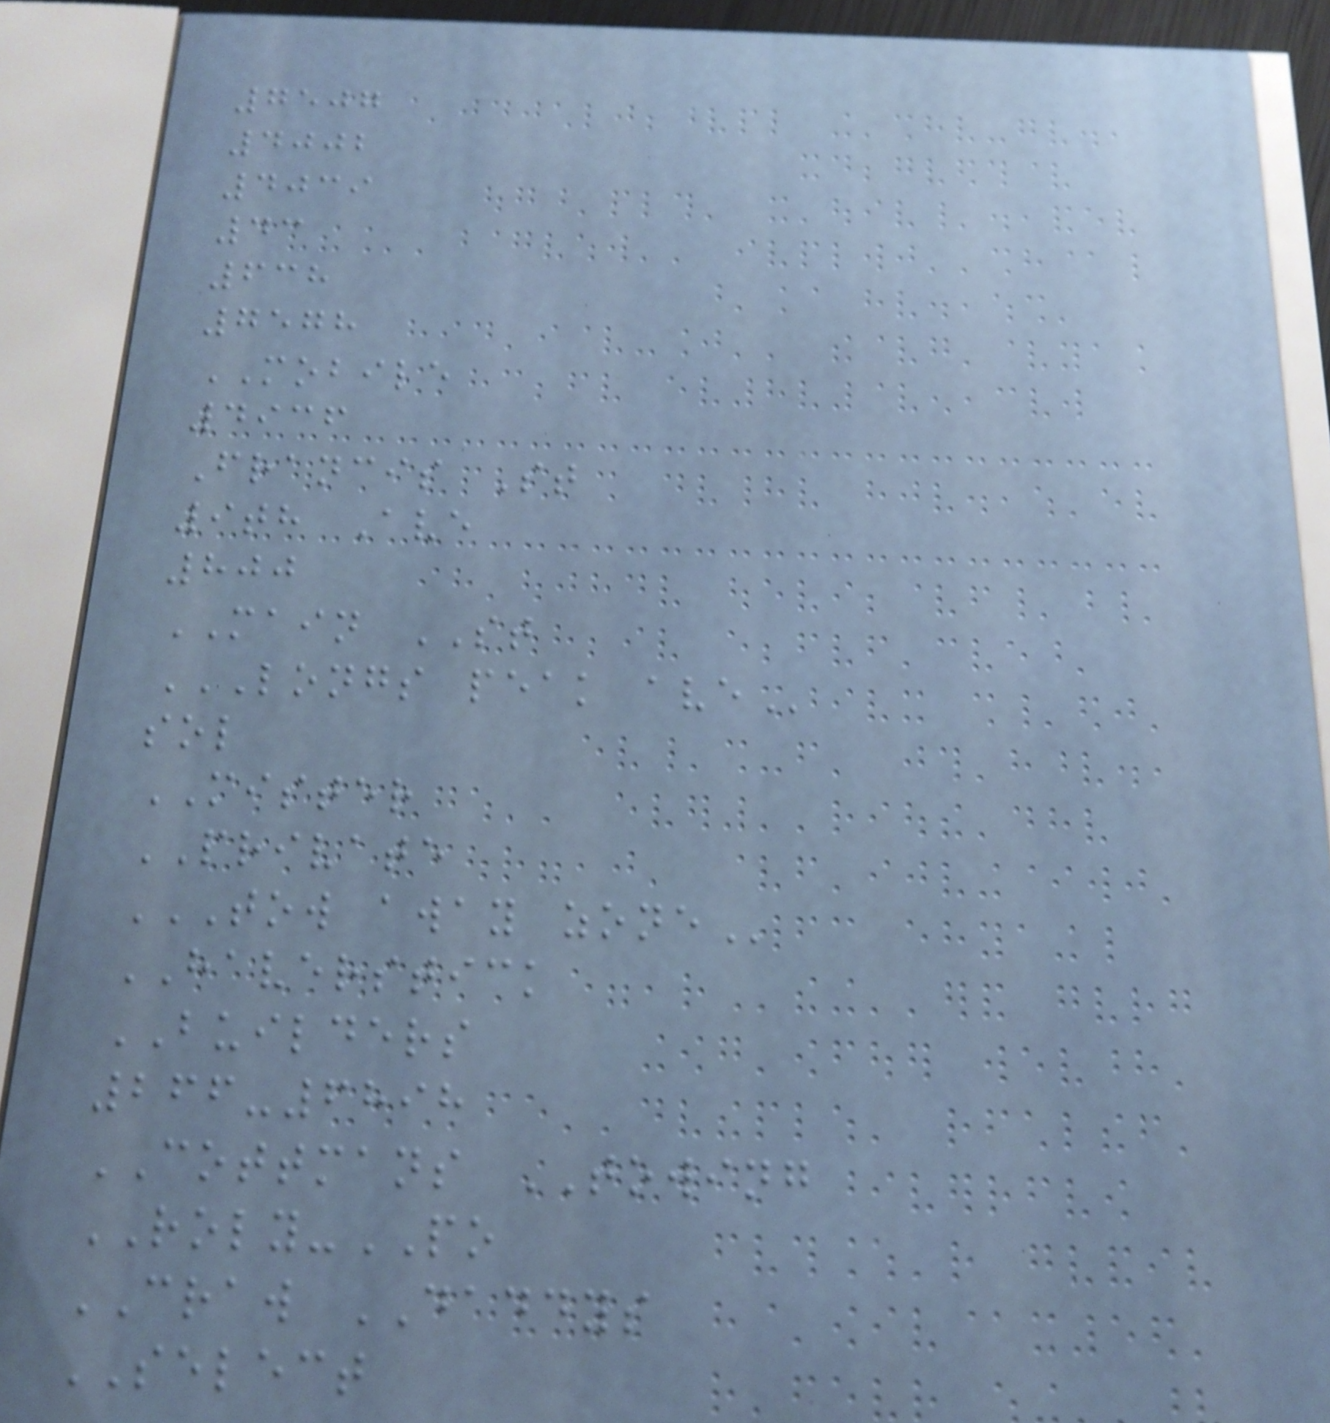7507
4002
4039
43
638
7578
MOBILE
4936
Francis St
9th Ave
800
MAIN ST
LONGS PEAK AVE
sol
MISTER
PRIVATE
TOW AWAY ZONE
HAVERSTICK
BUILDERS
266-6898
COTTMANS TOWING
ROLY-PO
CRAW DADDYS
SELECT
